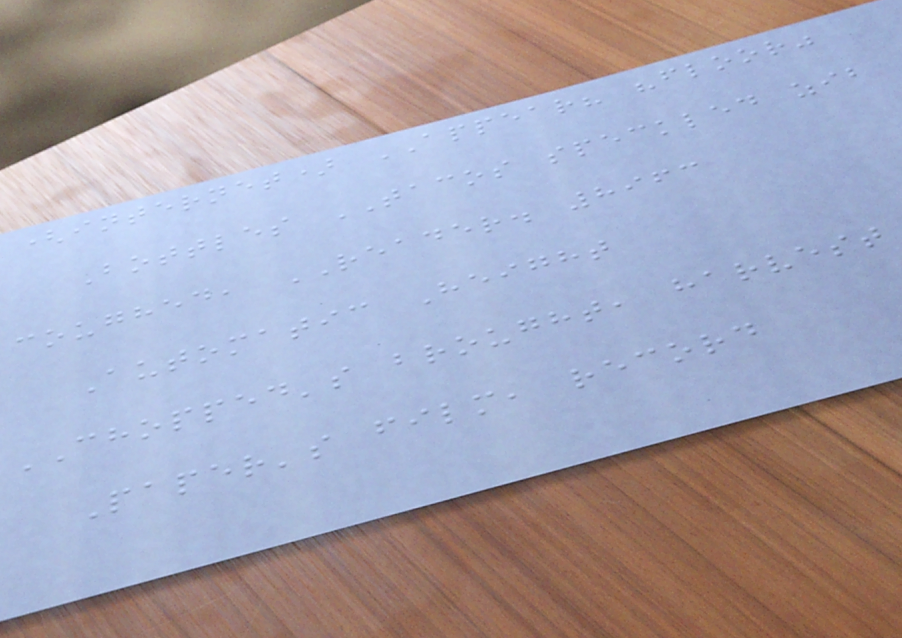(internet) APPEAR? "floor"
Bottles TACOS speckled zib
coughed, READER. 8963
Automatic Height
CHOPPED's brought, harvest
Paper's film, record
